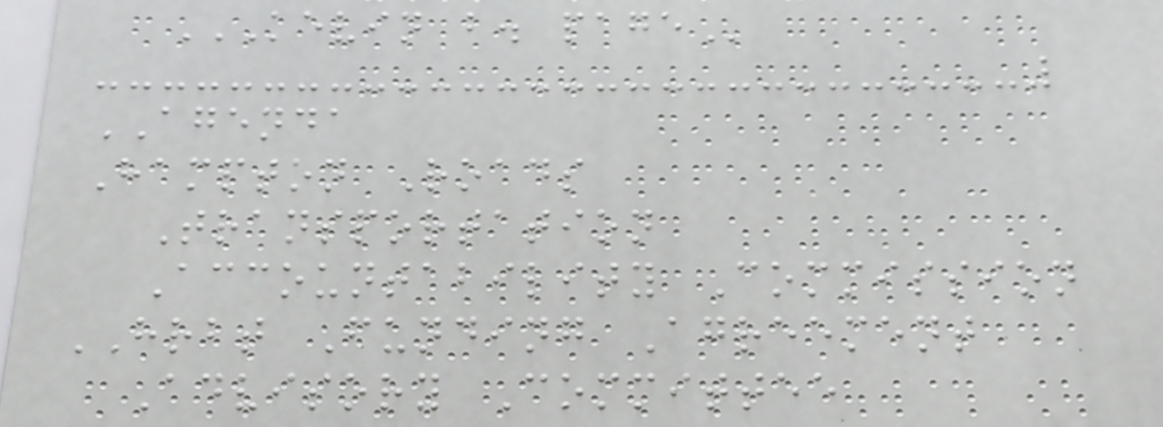KEVIN B. PAGE
AGENDA
Hampton Roads
Transportation
Accountability Commission
HRBT Funding Agreement
Advisory Committee
